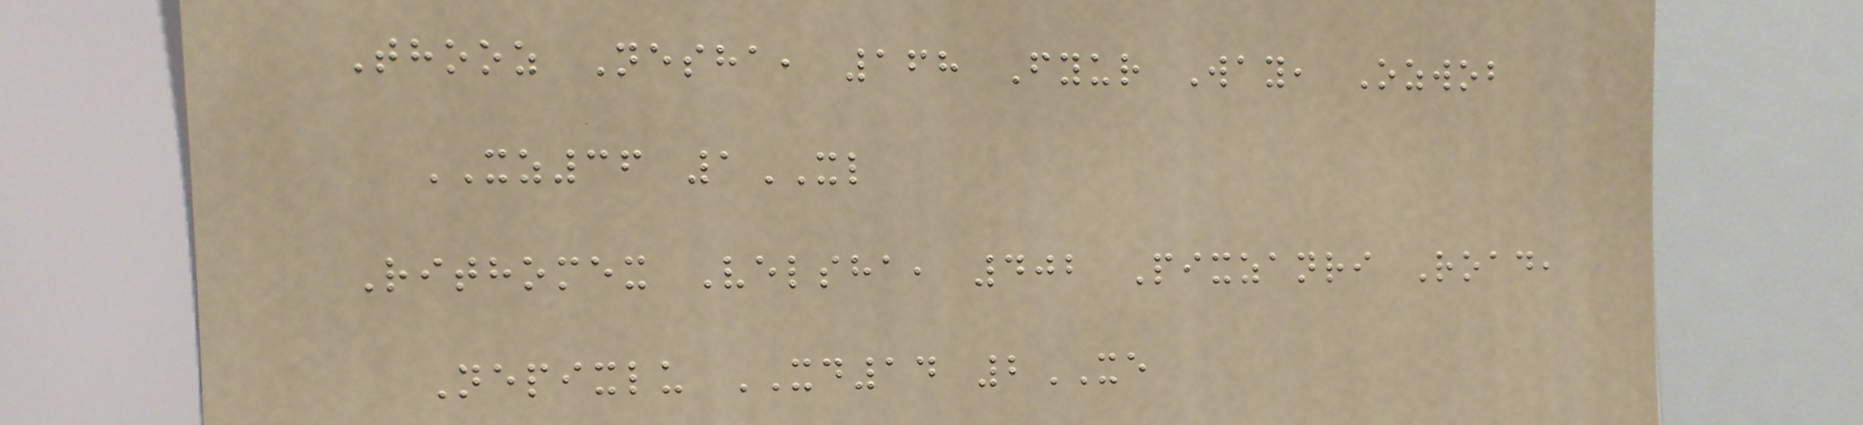Thooz Nesha, 168 Fyur Way, Ozwob
XZ36 1XL
Rithomex Velsha, 402 Pixzanri Road,
Nepixlu XD14 2XE
